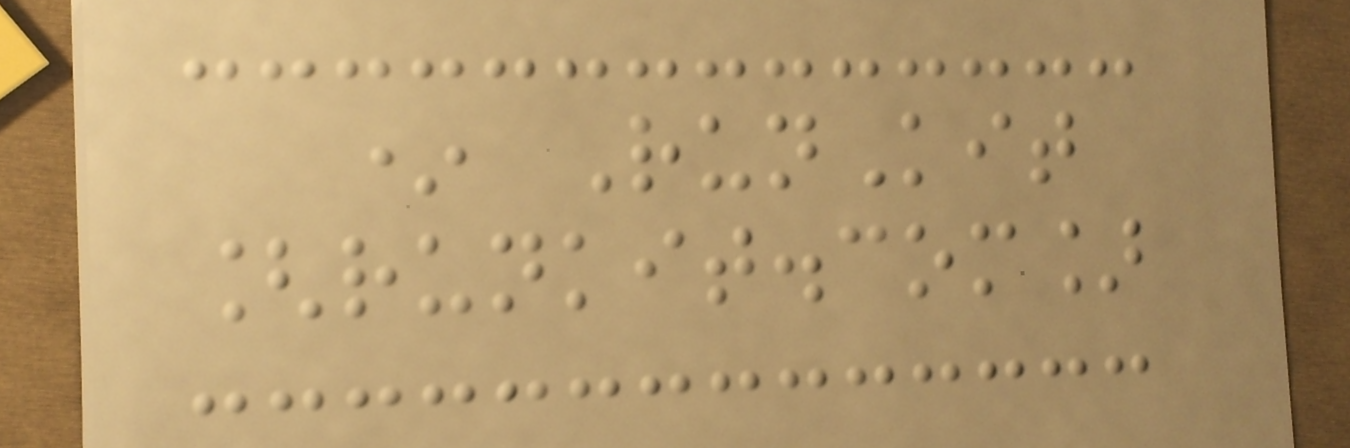* RunKit
[runkit.com]
